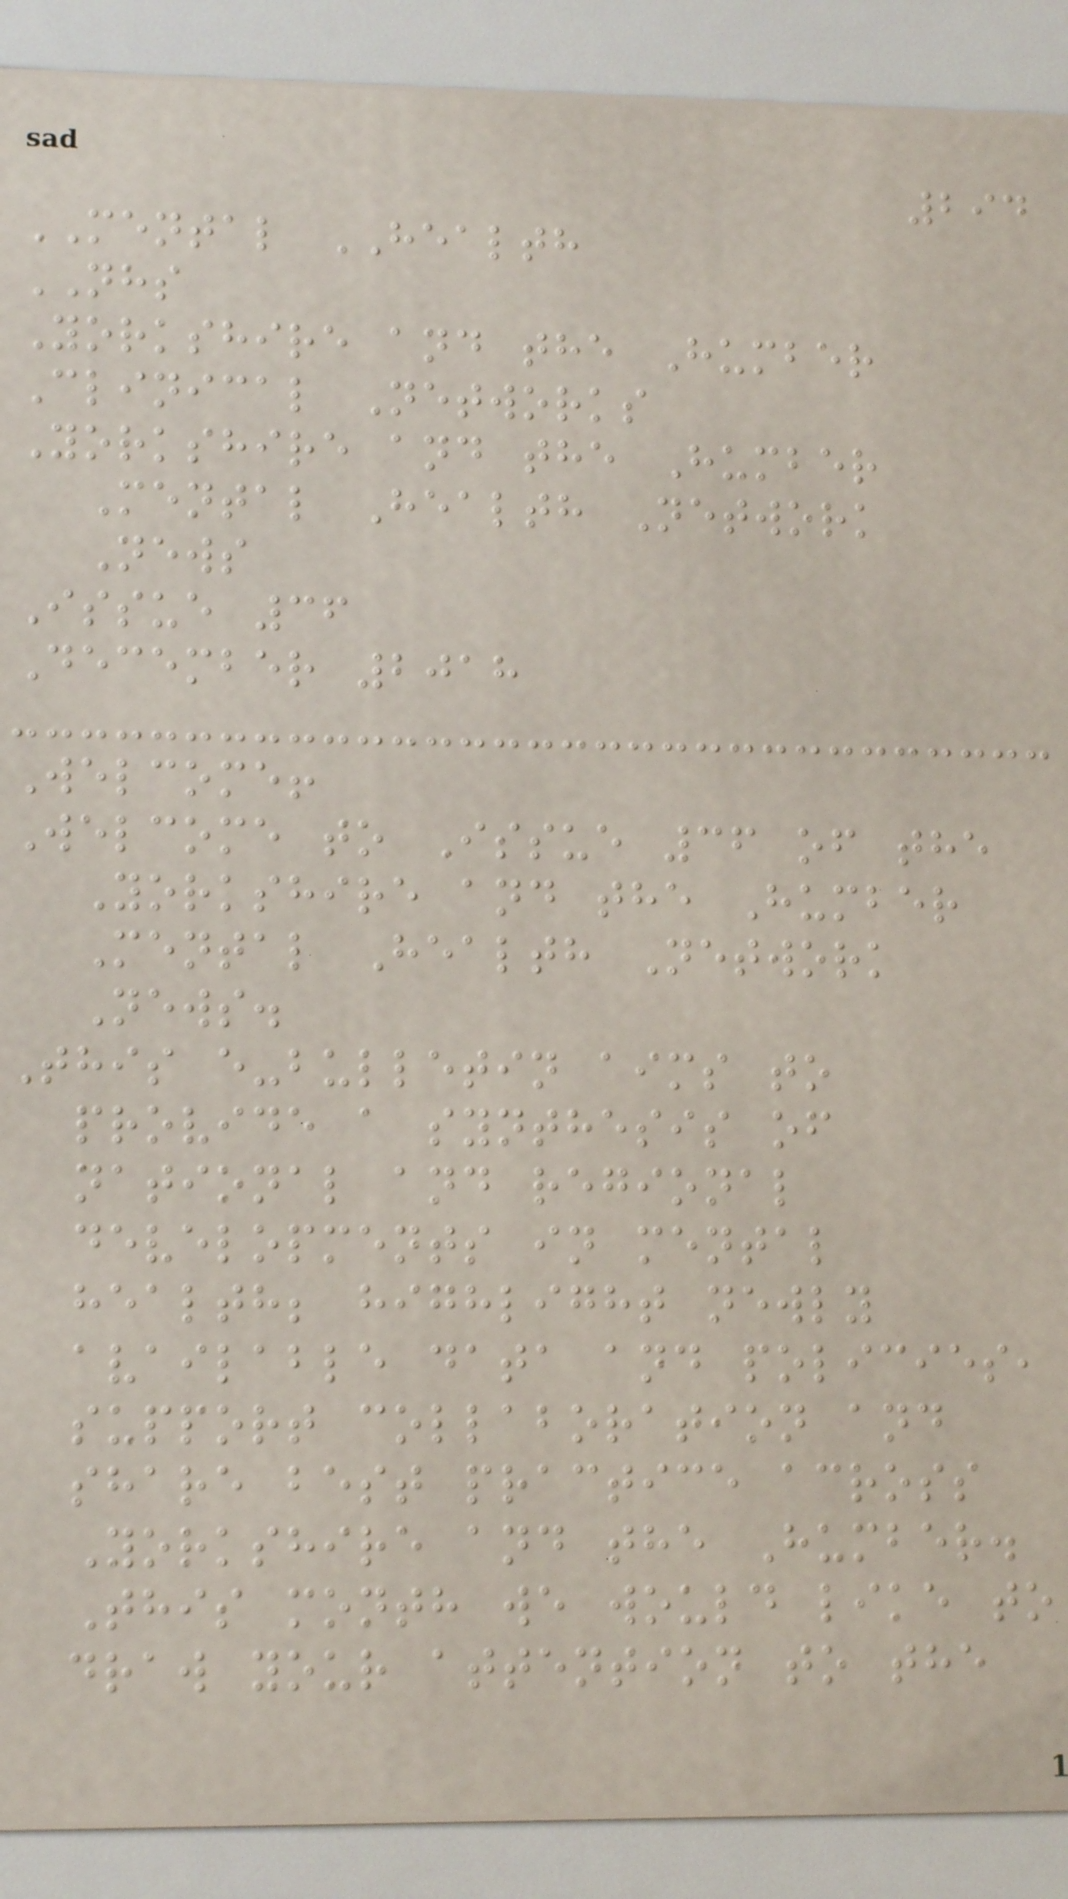294
MENTAL HEALTH
NHS
Yorkshire and the Humber
Clinical Networks
Yorkshire and the Humber
Mental Health Network
News
Issue 36
December 2018
Welcome!
Welcome to Issue 36 of the
Yorkshire and the Humber
Mental Health Network
News.
This e-bulletin aims to
provide a synthesis of
national and regional
developments in mental
health; highlight newly
available data and policies,
support collaboration and
share best practice across
Yorkshire and the Humber.
This month we would like to
draw your attention to the
